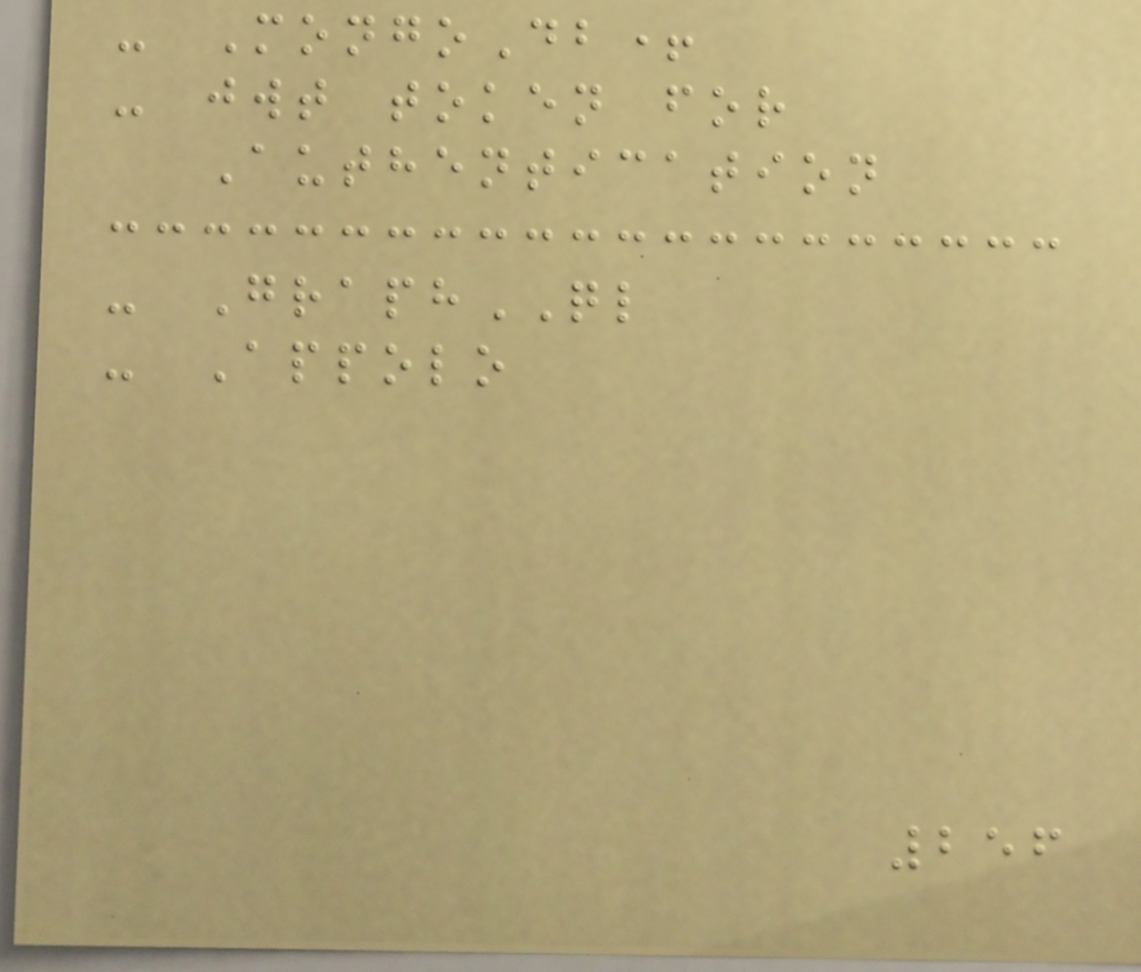- MongoDb+
- jwt token for
Authentication
- GraphQL
- Appolo
256
